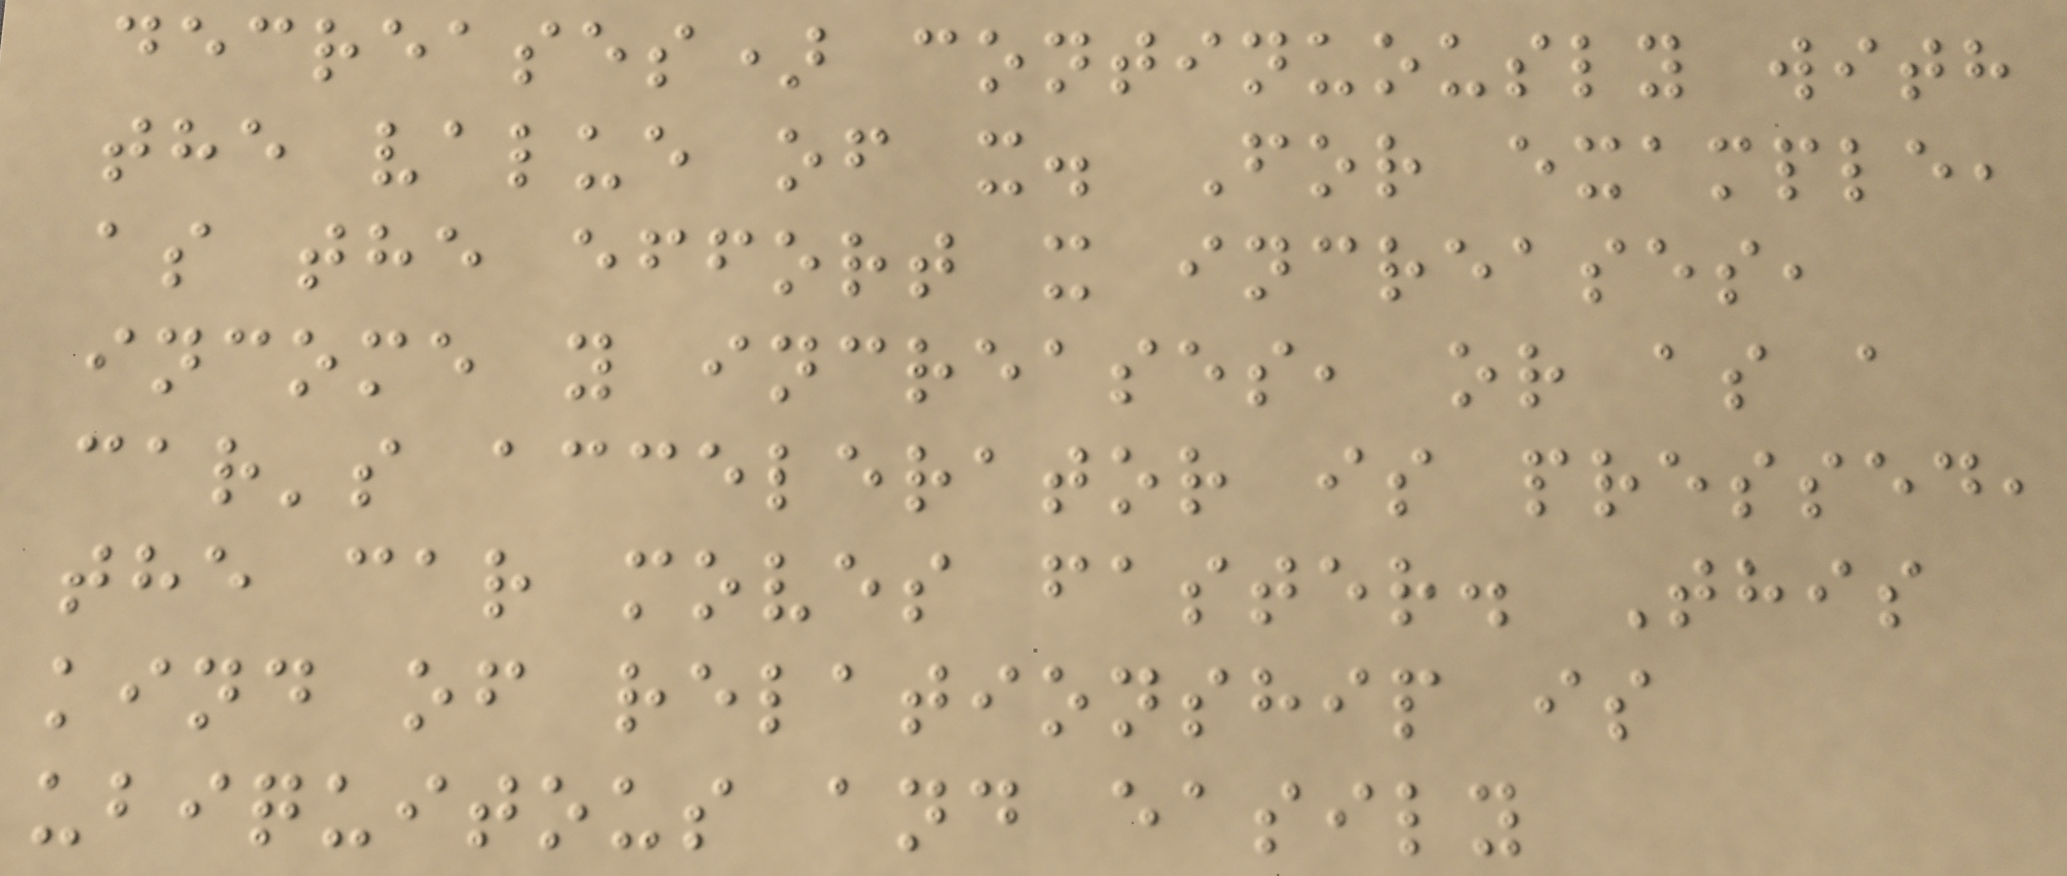decreases) continuously with
the value of x. For example,
as the effort x increases,
income y increases, or as a
car's accelerator is pressed,
the car moves faster. This
kind of relationship is
ubiquitous and easily
